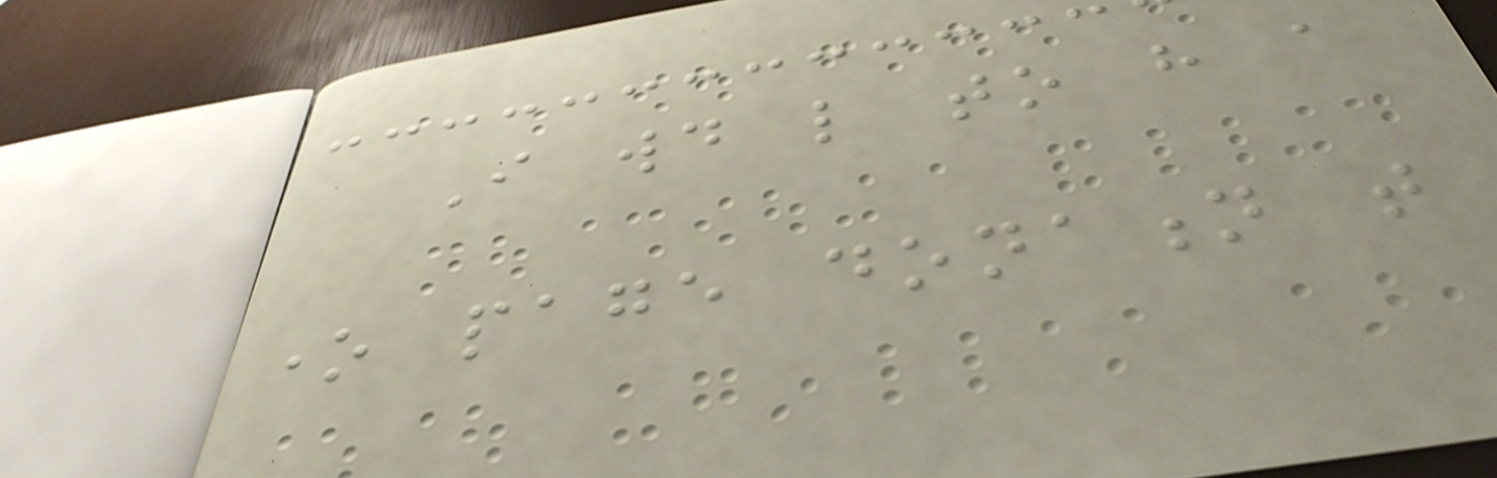I would like to have a
one page donation that
